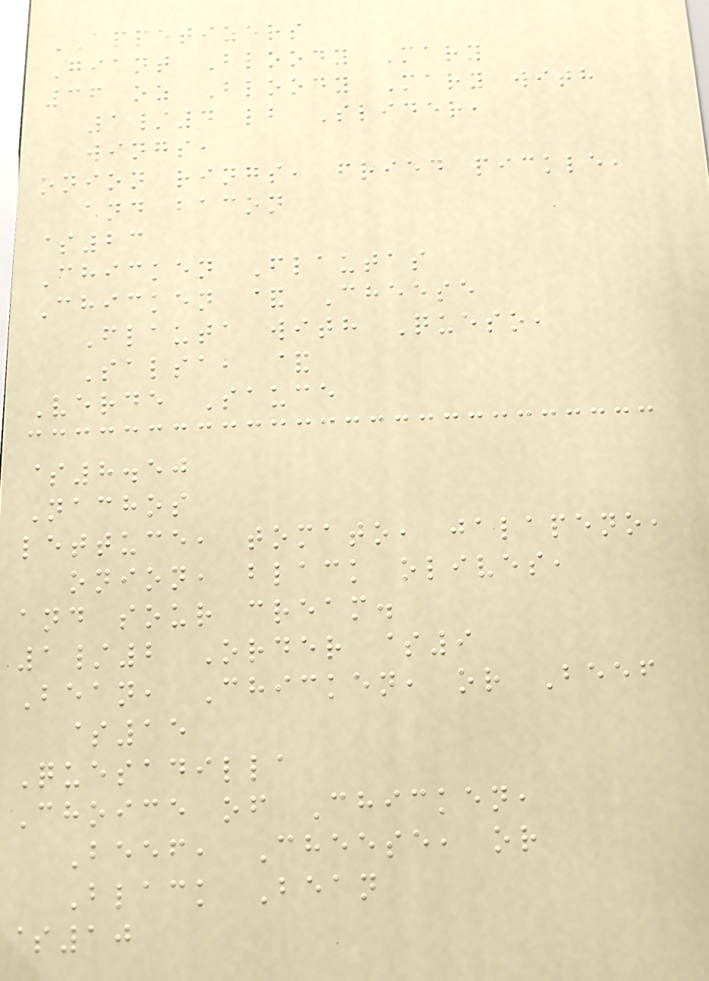APPETIZERS
Giant Bloody Mary
36 oz Bloody Mary with
1/4 lb Slider,
wings,
onion rings, fried pickle,
and bacon
$23
Chicken Flautas
Chicken & Cheese
Flauta with Queso,
Salsa, &
Verde Sauce
$8.50
Nachos
lettuce, tomato, jalapeno,
onion, black olives,
and sour cream.
1/2 Order $9
Bean, Chicken, or Beef
$15
Quesadilla
Choice of Chicken,
Beef, Cheese, or
Black Bean
$10
